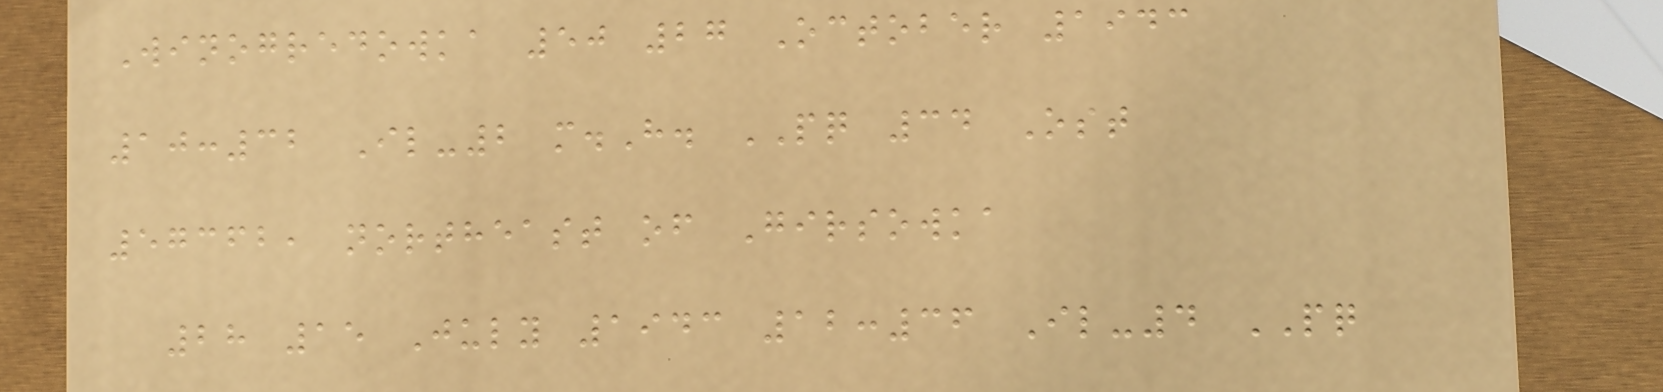Winogredowka 50 27 October 1943
10:32 Il-2 m.H. PQ 34 Ost
57362, northeast of Girsowka
28 15 July 1943 12:36 Il-4 PQ
